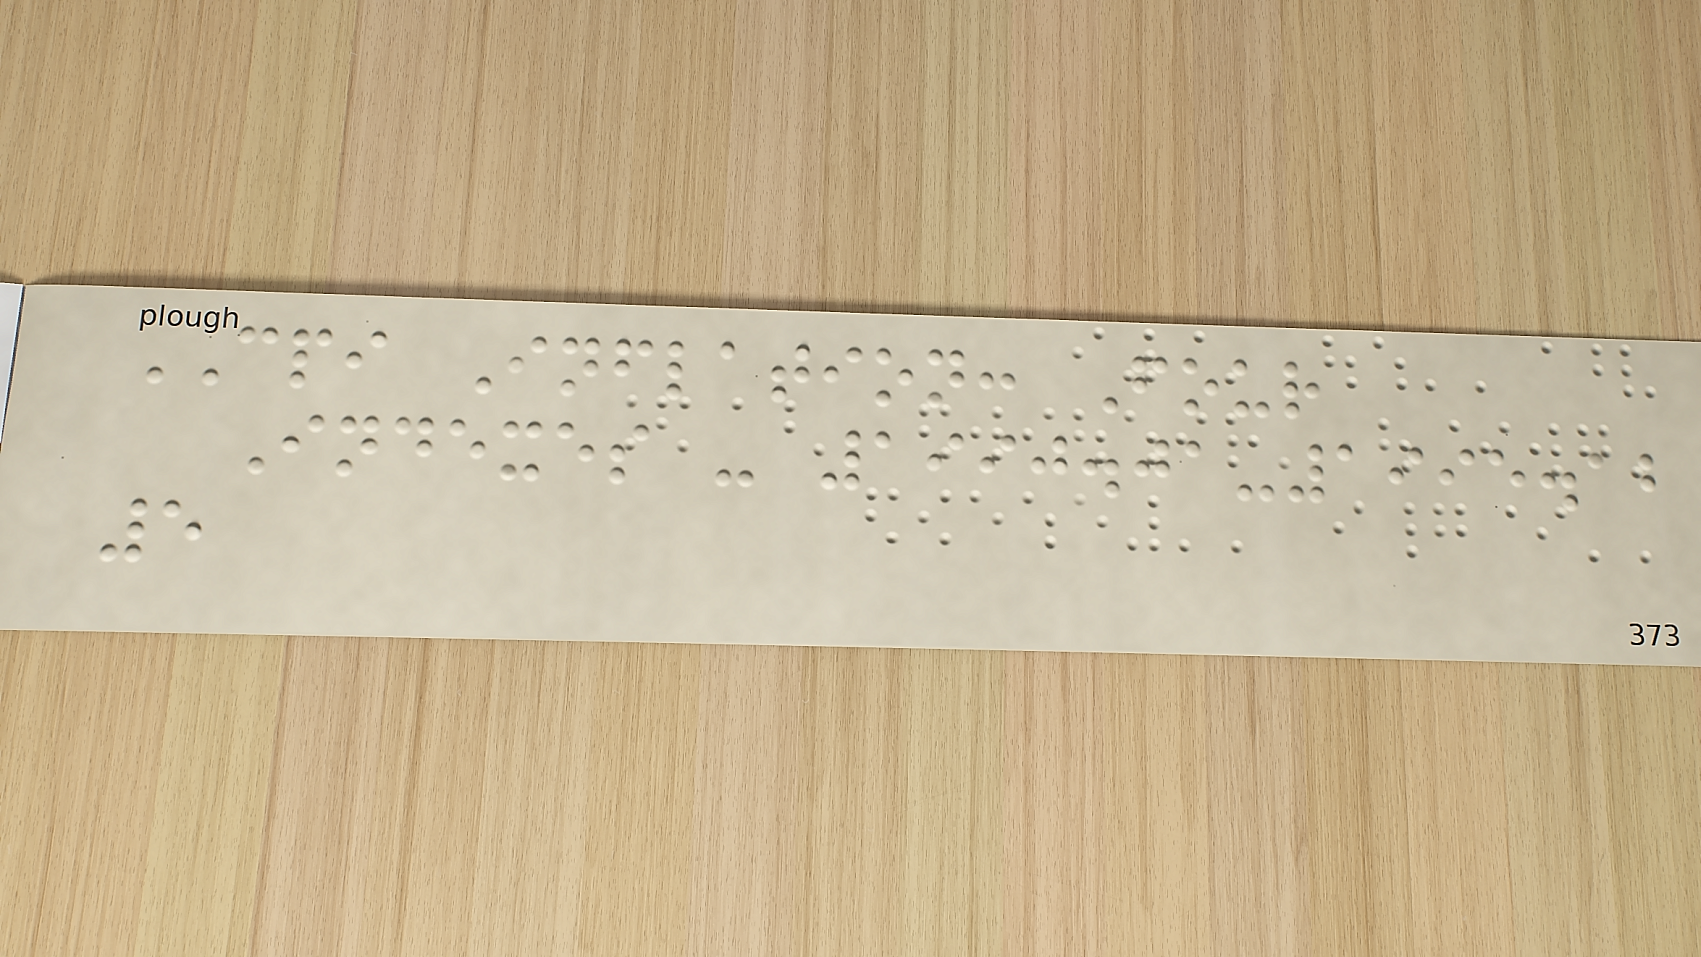CPI Inflation: Four
Indexes - 1990.01-1995.12
5
